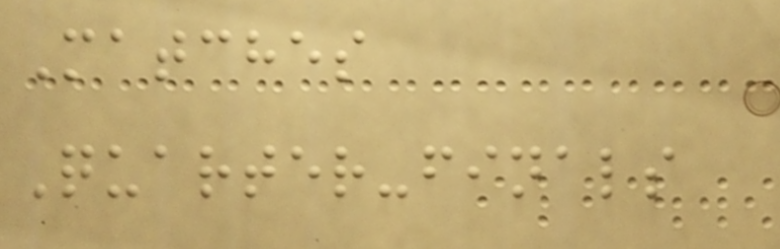Matches
Quarter-finals
